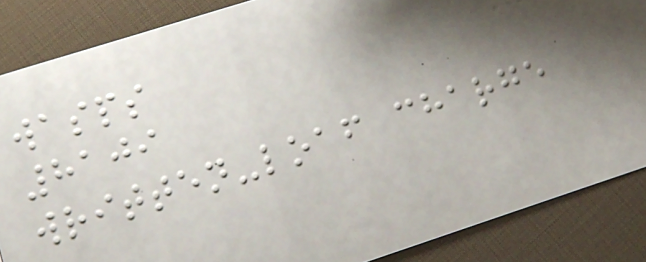wasps
8109
written-loaf charge
